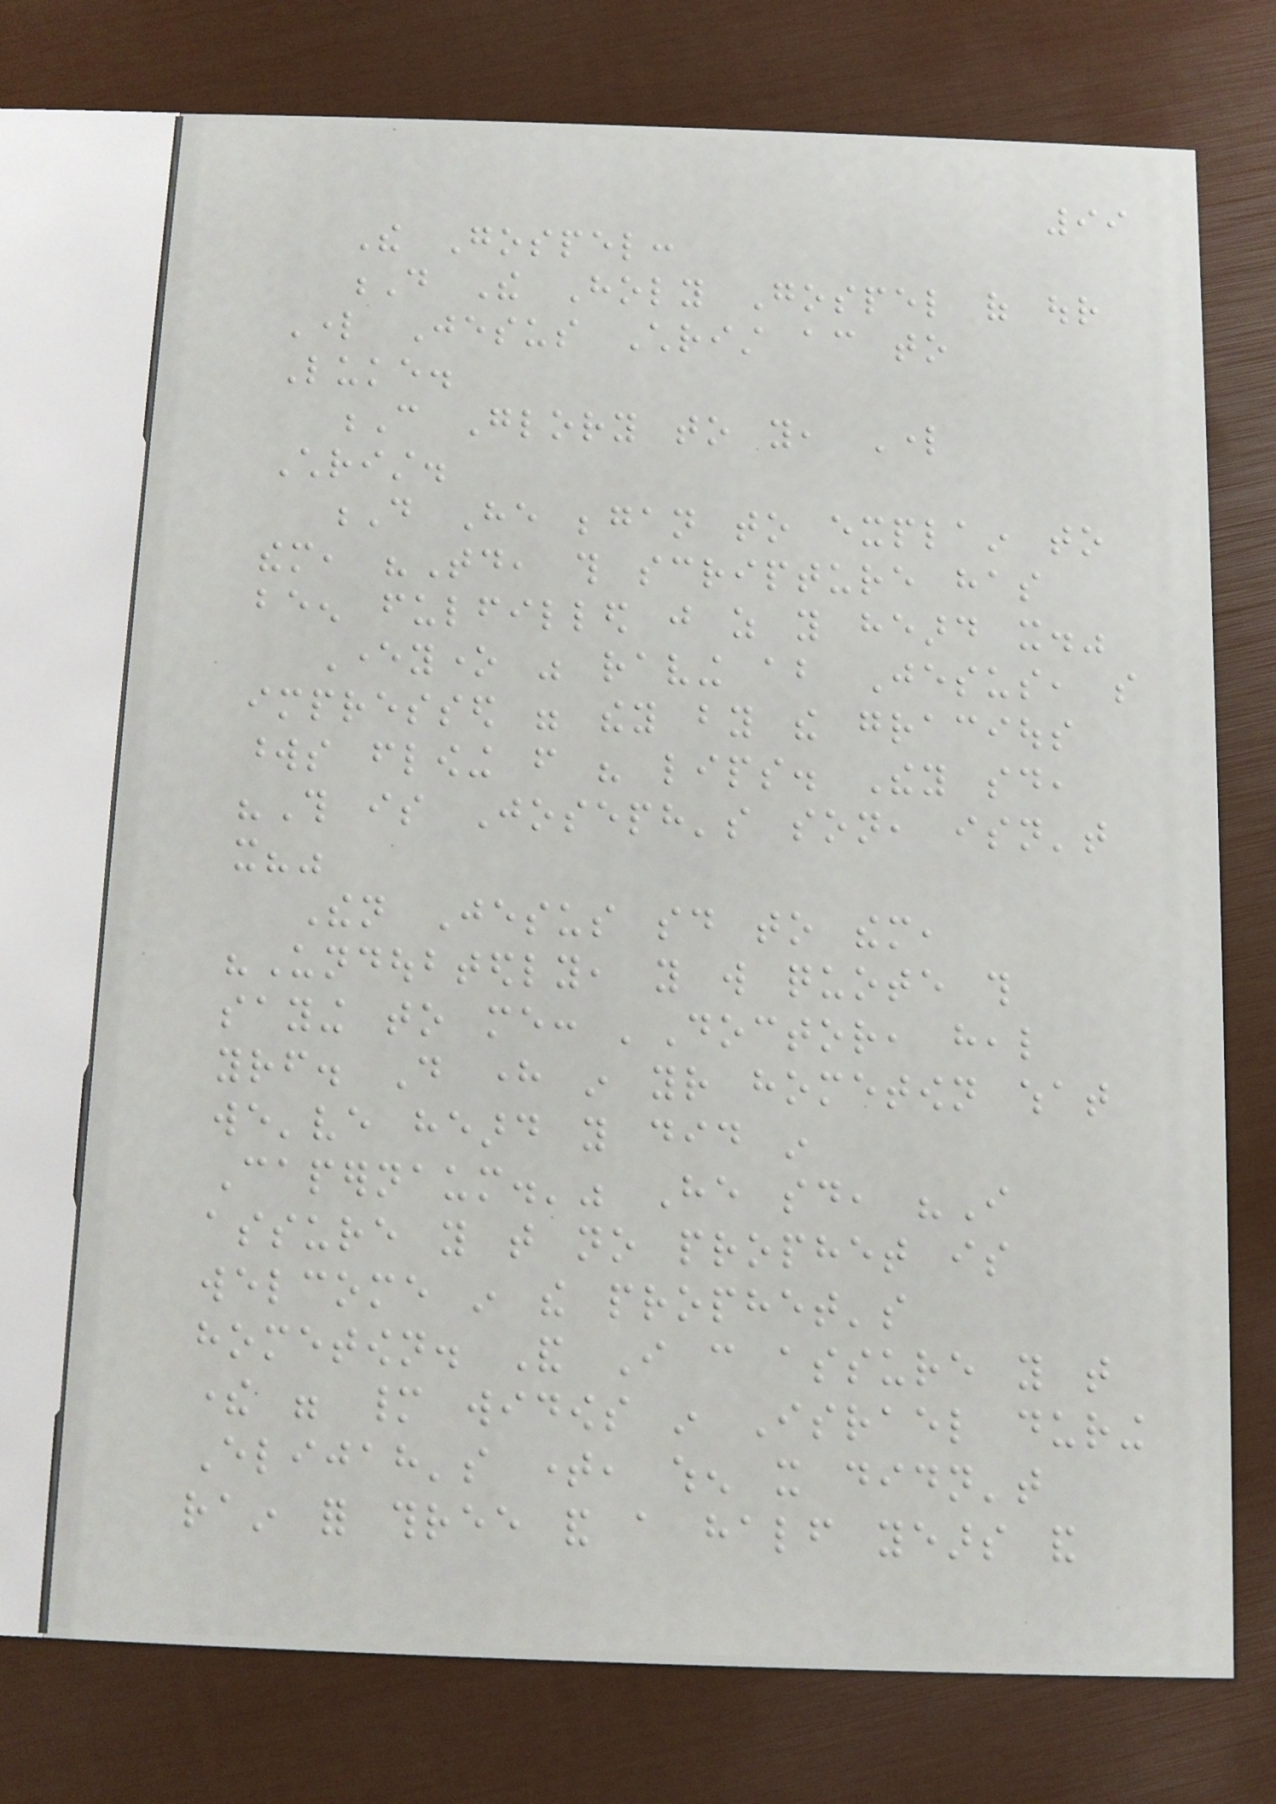99
The Gospel:
D The Holy Gospel of our
Lord Jesus Christ according to
Luke.
C Glory to you, Lord
Christ.
D He began to explain to
them, "Today, this scripture has
been fulfilled just as you heard it."
Everyone was raving about Jesus, so
impressed were they by the gracious
words flowing from his lips. They said,
"This is Joseph's son, isn't
it?"
Then Jesus said to them,
"Undoubtedly, you will quote this
saying to me: 'Doctor, heal
yourself. Do here in your hometown what
we've heard you did in
Capernaum.'" He said, "I
assure you that no prophet is
welcome in the prophet's
hometown. And I can assure you that
there were many widows in Israel during
Elijah's time, when it didn't
rain for three and a half years and
